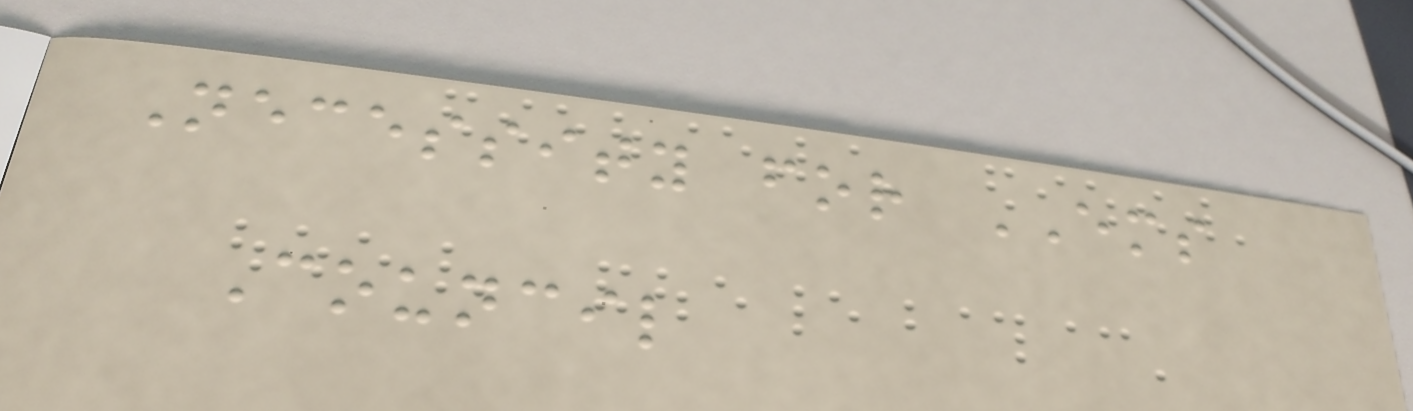Necessity for EMS
Council
